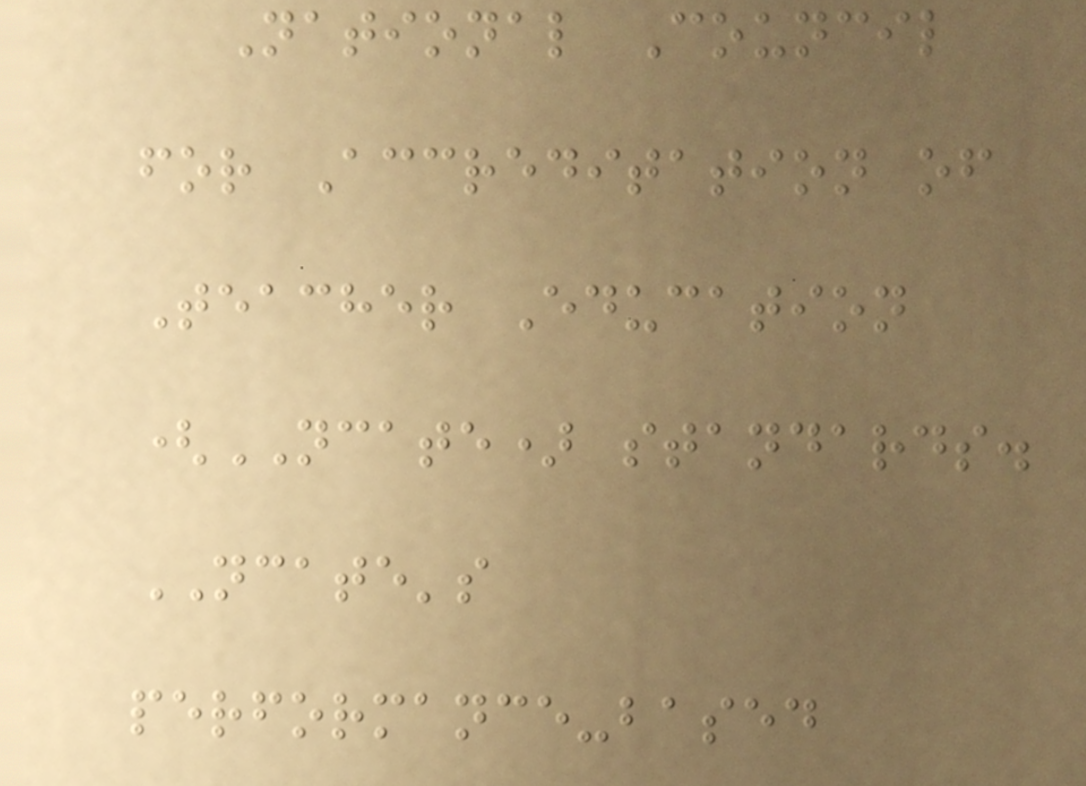National Council
for Accreditation of
Teacher Education
(NCATE) standards.
NCATE's
performance-based
